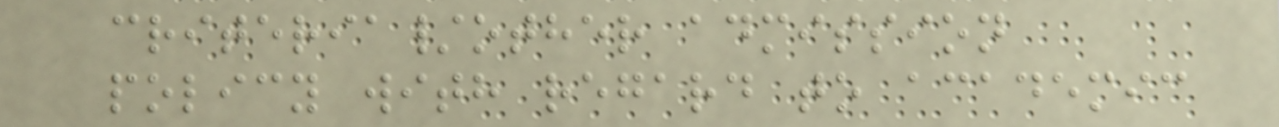criteria/other admission
policy with regard to academic
